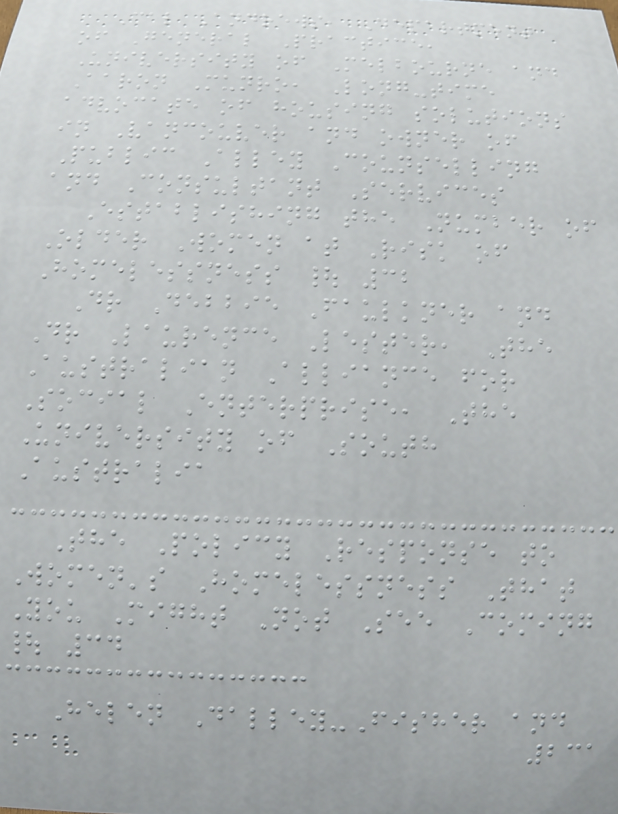Cal Andrews, Department
of General Practice,
University of Melbourne and
Aaron Munro, Long-time
advocate of housing solutions
in Vancouver and owner of
Public Alley Counselling
and Consultant Services
Establishing the Number of
Older Women at Risk of
Homelessness | 32
Dr Debbie Faulkner and
Dr Laurence Lester, The
Australian Alliance for
Social Enterprise, The
University of South
Australia
The Policy Response to
Women's Homelessness That
You Might Not See Coming
| 34
Helen Dalley-Fisher and
231
